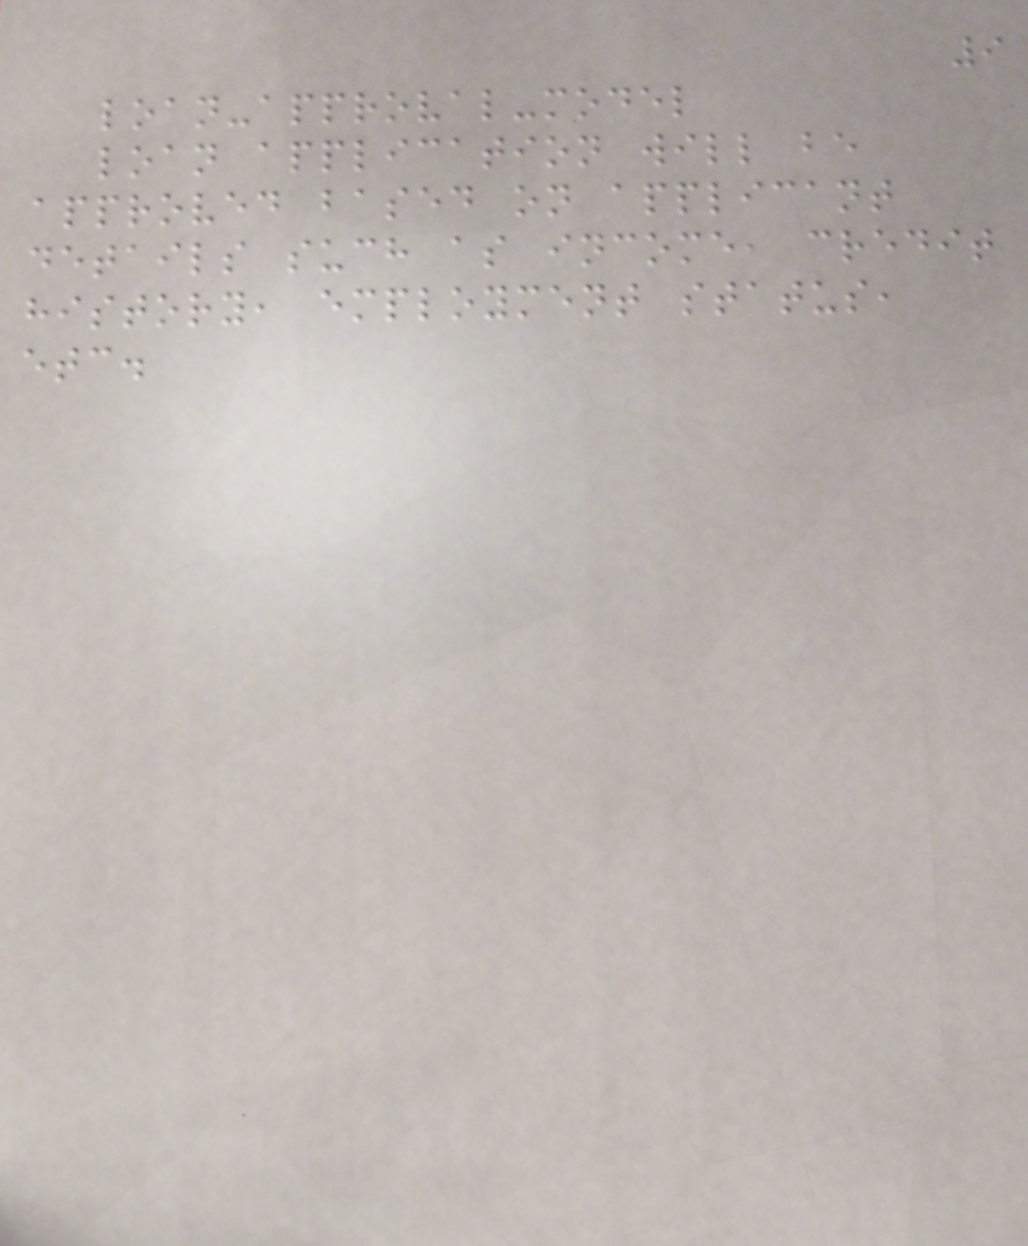9
loan-approval-model
loan application will be
approved based on applicant
details such as income, credit
history, employment status,
etc.
